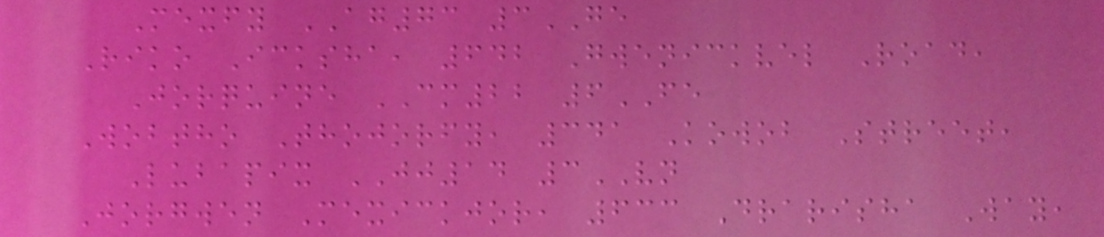Mexfy AG73 3GE
Riko Icksha, 642 Gwenickvel Road,
Jorquine CM22 6FE
Wobtho Thojorfy, 341 Kowob Street,
Lubapix JJ14 3VN
Jorgwen Mexickjor, 633 Drarisha Way,
